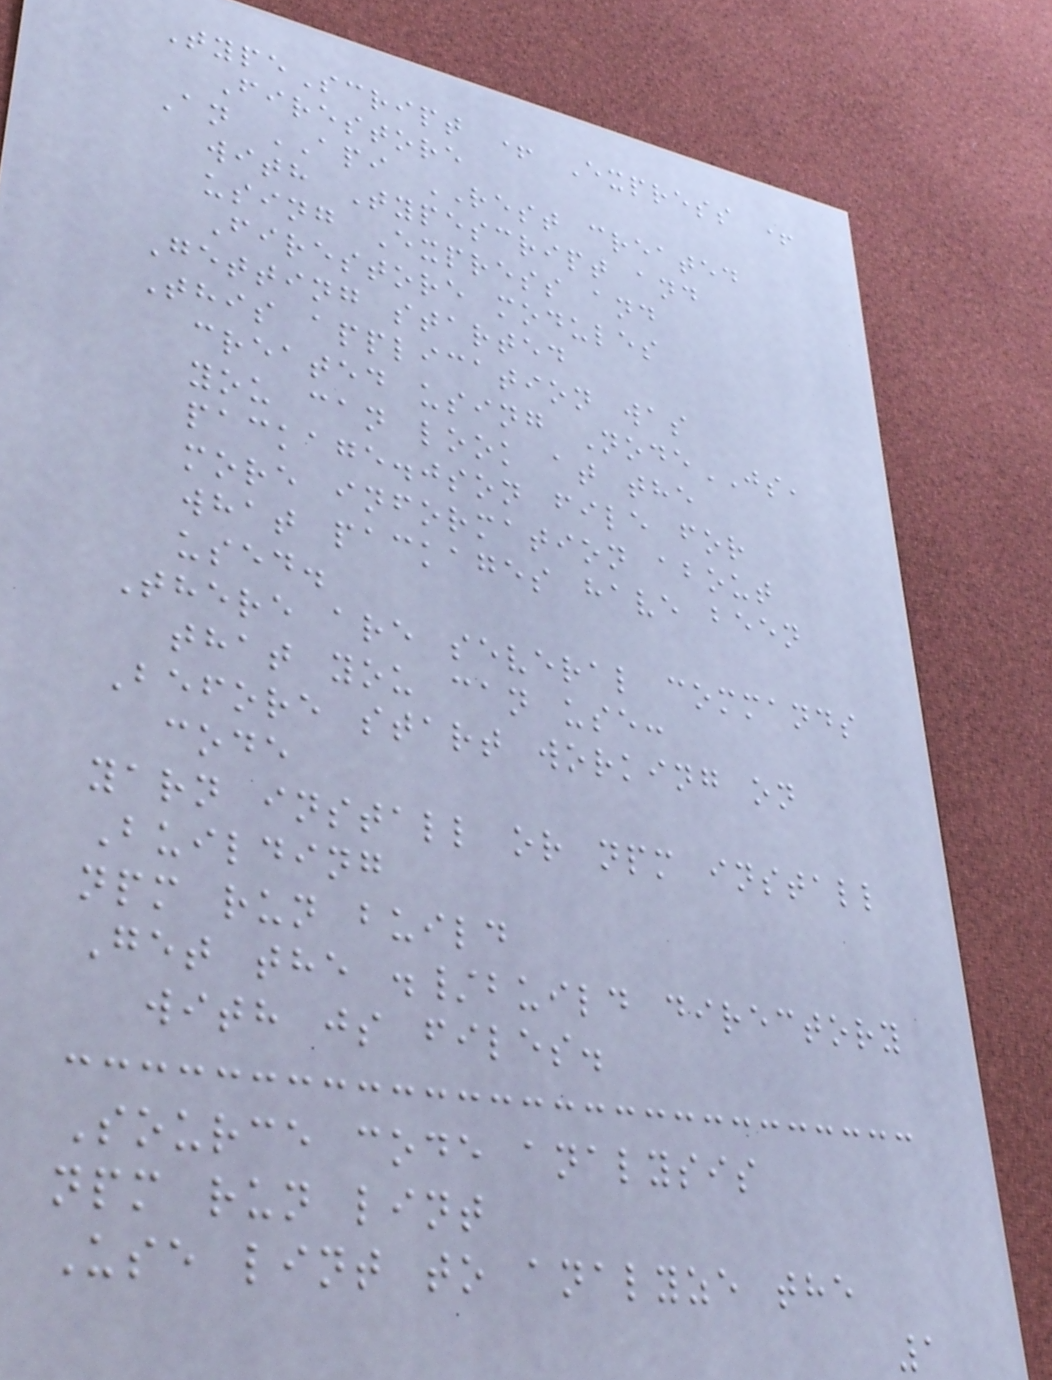TypeScript + Express +
Firestore
An API REST created
with Typescript and
using Express and
Firestore modules
Getting started
This application was
created using NodeJS,
you can look at the
package.json file for
more information about
what packages have been
used.
There are several commands
that you can use:
Before start working on
code
yarn install or npm install
Building
npm run build
Get the ./build directory
with js files.
Source code analysis
npm run lint
Use lint to analyze the
1
